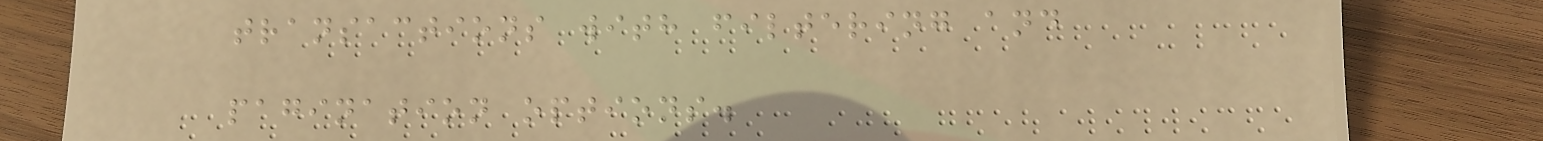transactions with filtering and
pagination options.
